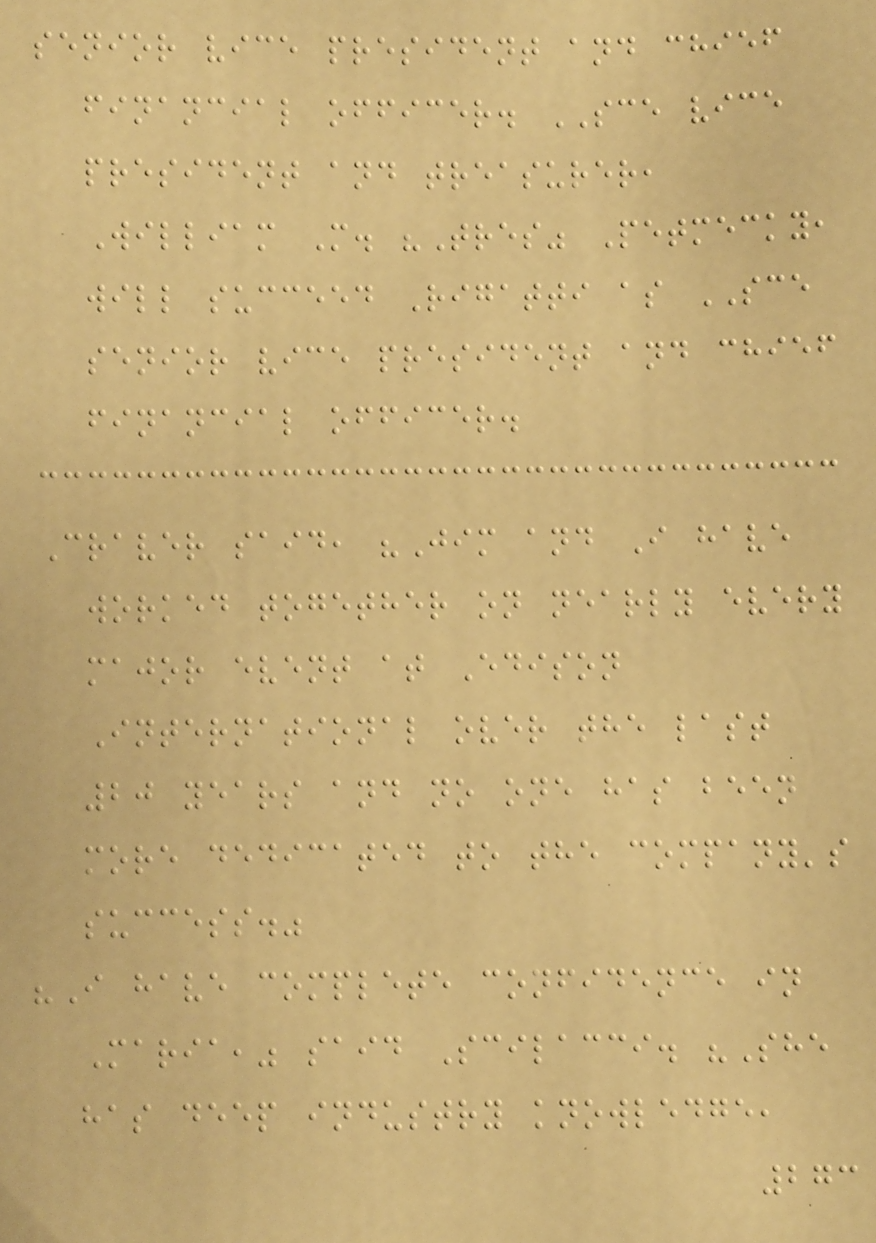senior vice president and chief
financial officer. SCE vice
president and treasurer,
William M. "Tres" Petmecky,
will succeed Rigatti as SCE
senior vice president and chief
financial officer.
Craver said, "Jim and I have
worked together on nearly every
major event at Edison
International over the last
20 years and no one has been
more dedicated to the company's
success."
"I have complete confidence in
Maria," said Scilacci. "She
has deep industry knowledge,
273
